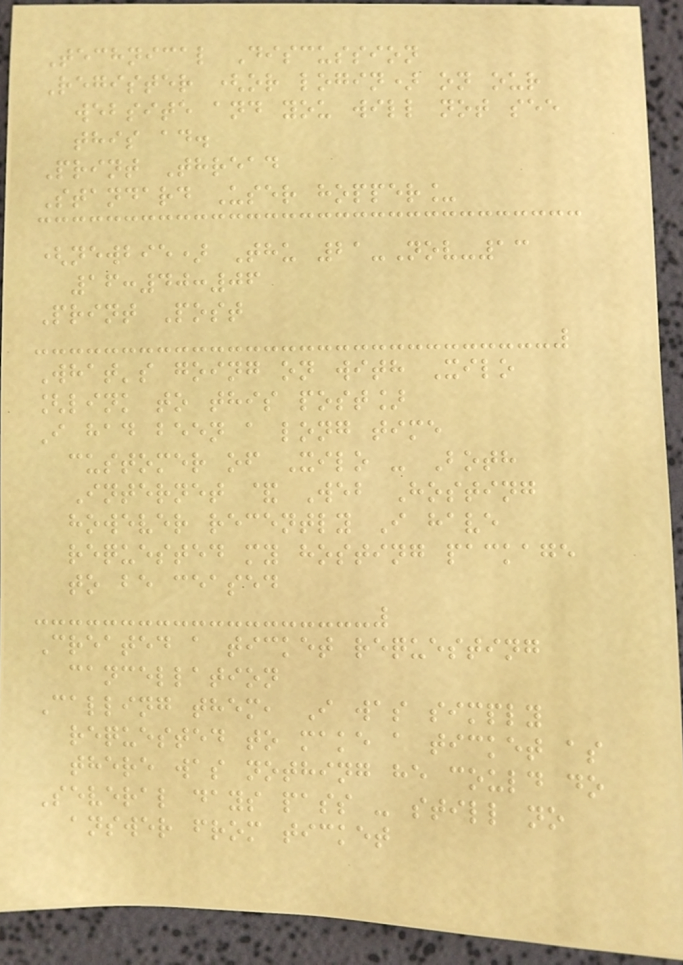Technical Discussion
Register (or login) on our
website and you will not see
this ad.
Print Thread
Standard User hopper_
(newbie) Thu 21-Nov-13
16:40:06
Print Post
What's going on with Xilo
[link to this post]
I had been a long time
customer of Xilo - Both
Internet & Web Hosting
however recently I have
requested my hosting package
to be ceased
Created a ticket requesting
cancellation
Calling them, I was simply
requested to make a ticket as
there was nothing he could do
Several days pass - still no
answer from ticket
